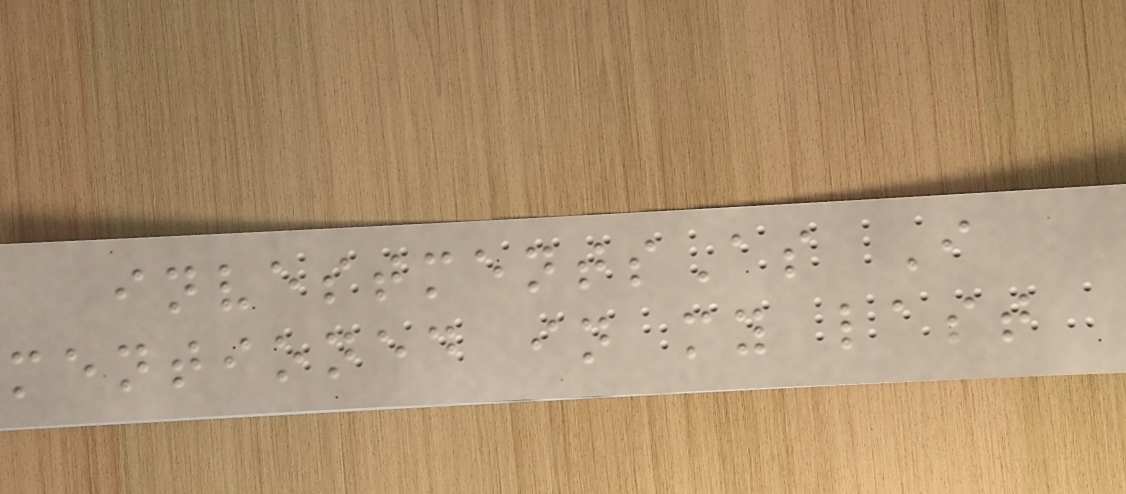investmentsAs I
mentioned in my last
